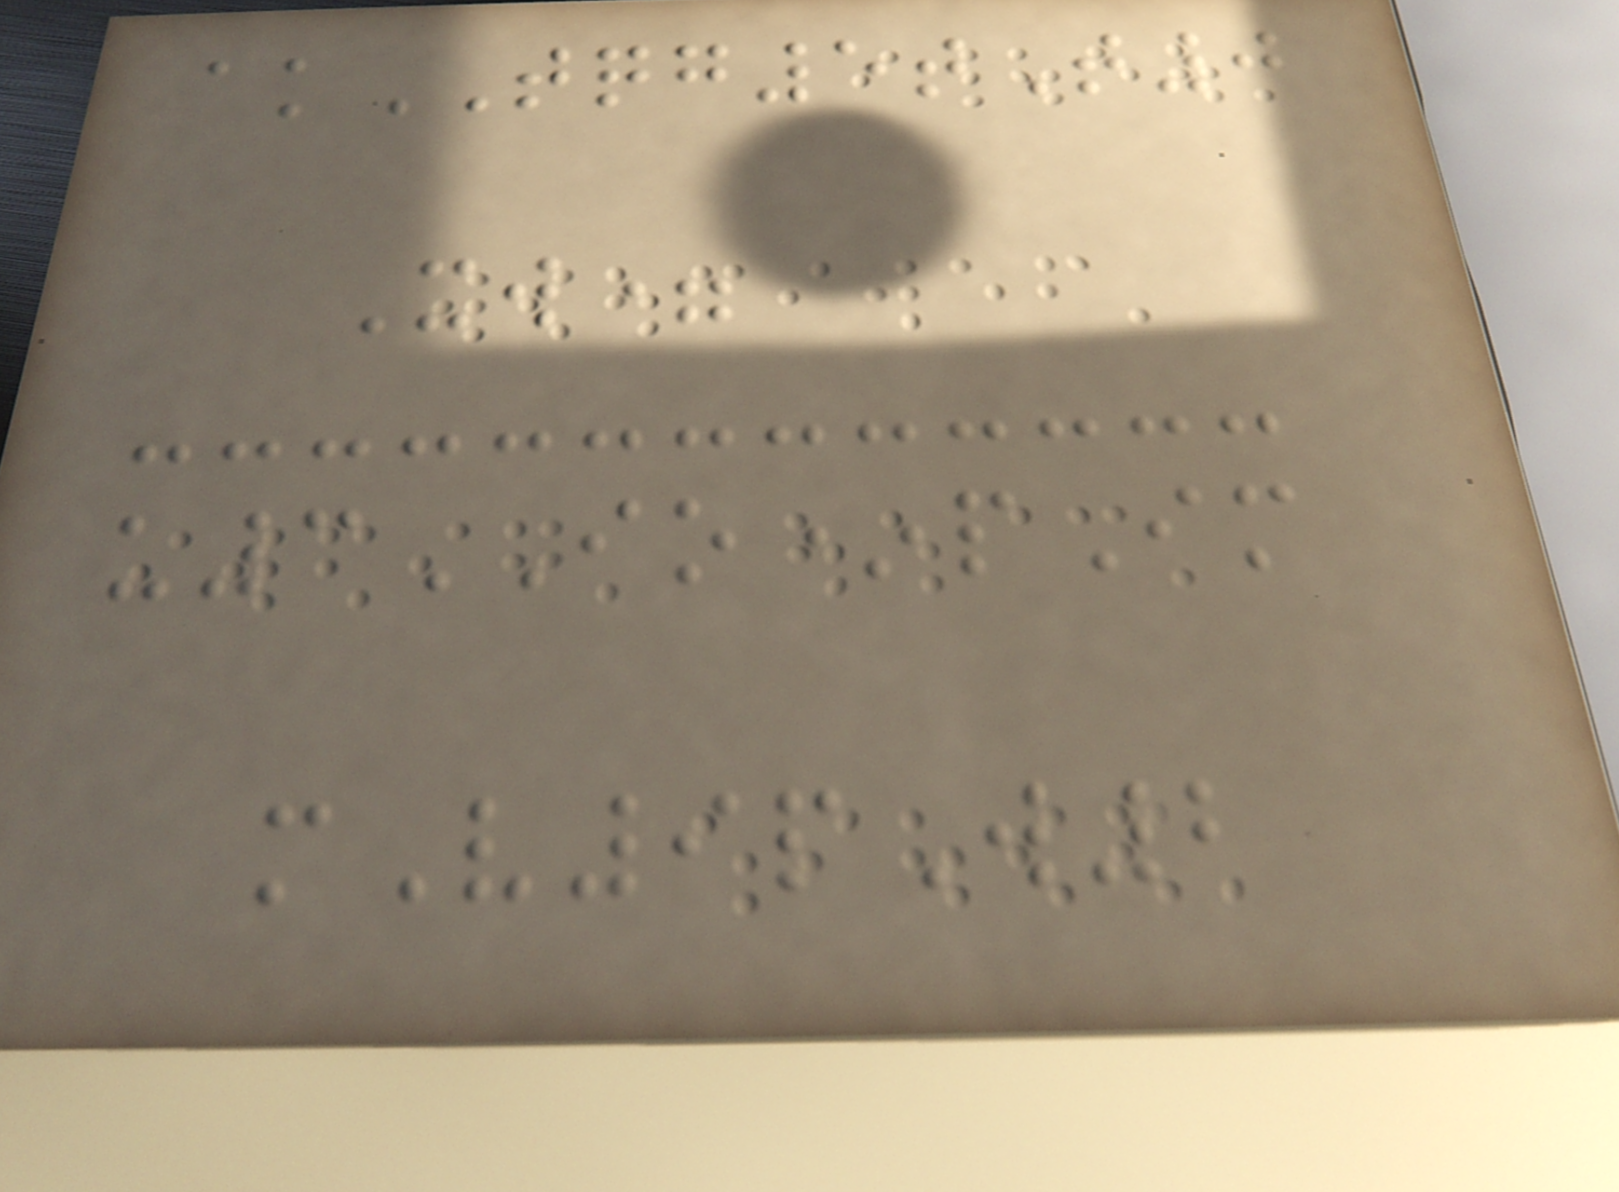akTQG5tT0
Xw=
u3IO*pIm
mV9pW2
